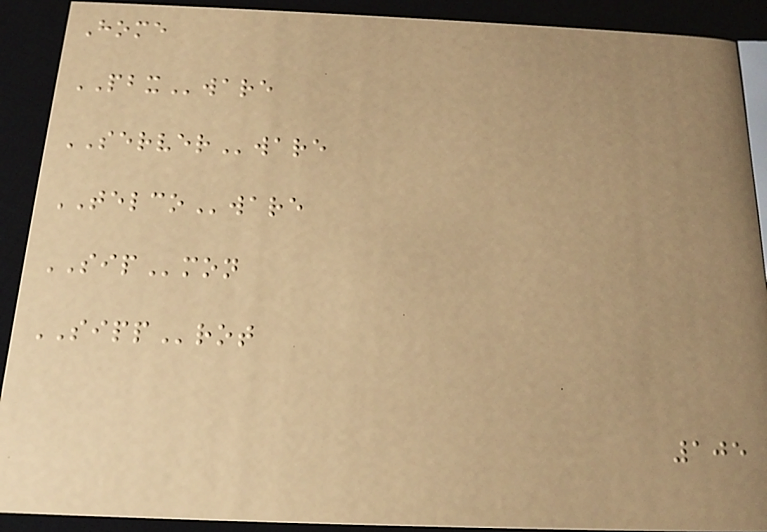Home
PBXware
SERVERware
TELCOware
SIPmon
SIPProt
105
